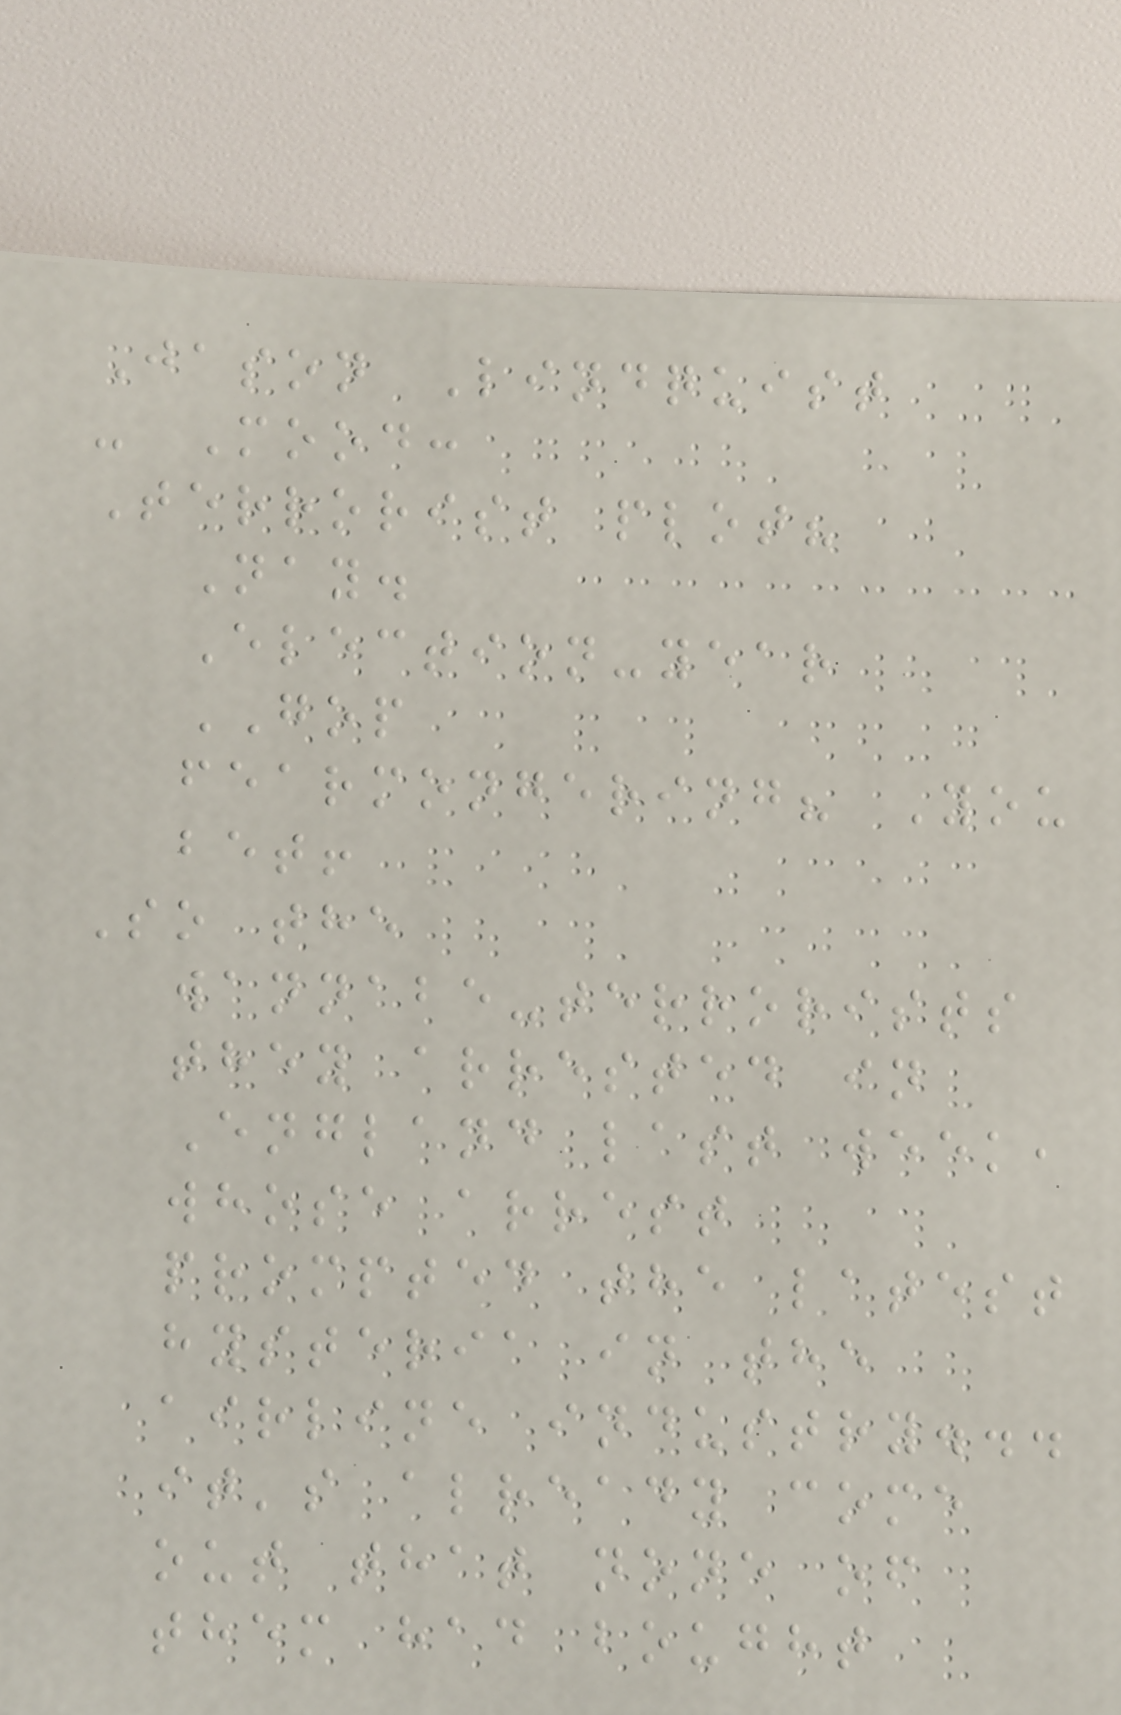Jason Lindquist
- Mood:
Terrorist plot?
Nay.
Election-year
GOP
fearmongering? You
bet!
So the
wannabe-terrorists
they arrested in
England last week,
whose arrest
prompted the latest
hysteria in the
airline industry...
it's already come
out that none of
them had bought
